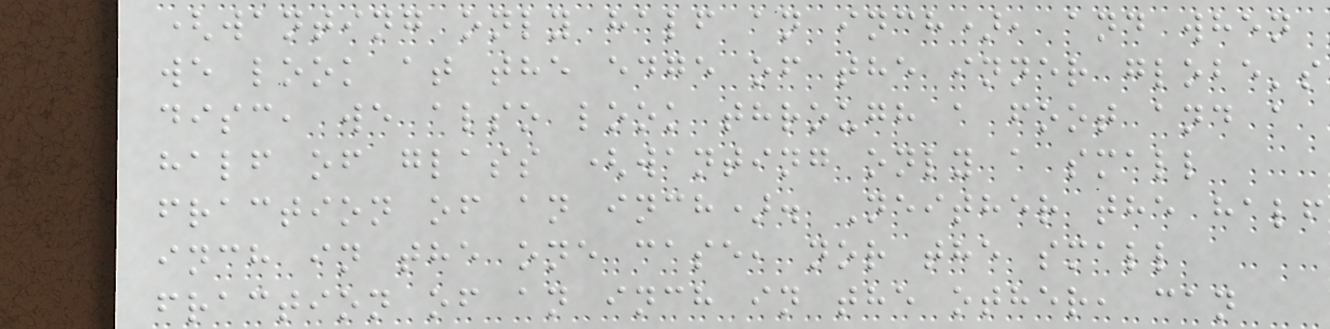(wanting only half an inch), and when
we look at the edge of the inner globe's
disc, we also look through a foot and a
half of glass (wanting only a small
fraction of an inch). Neither the half
inch in the one case, nor the small
fraction of an inch in the other, can
